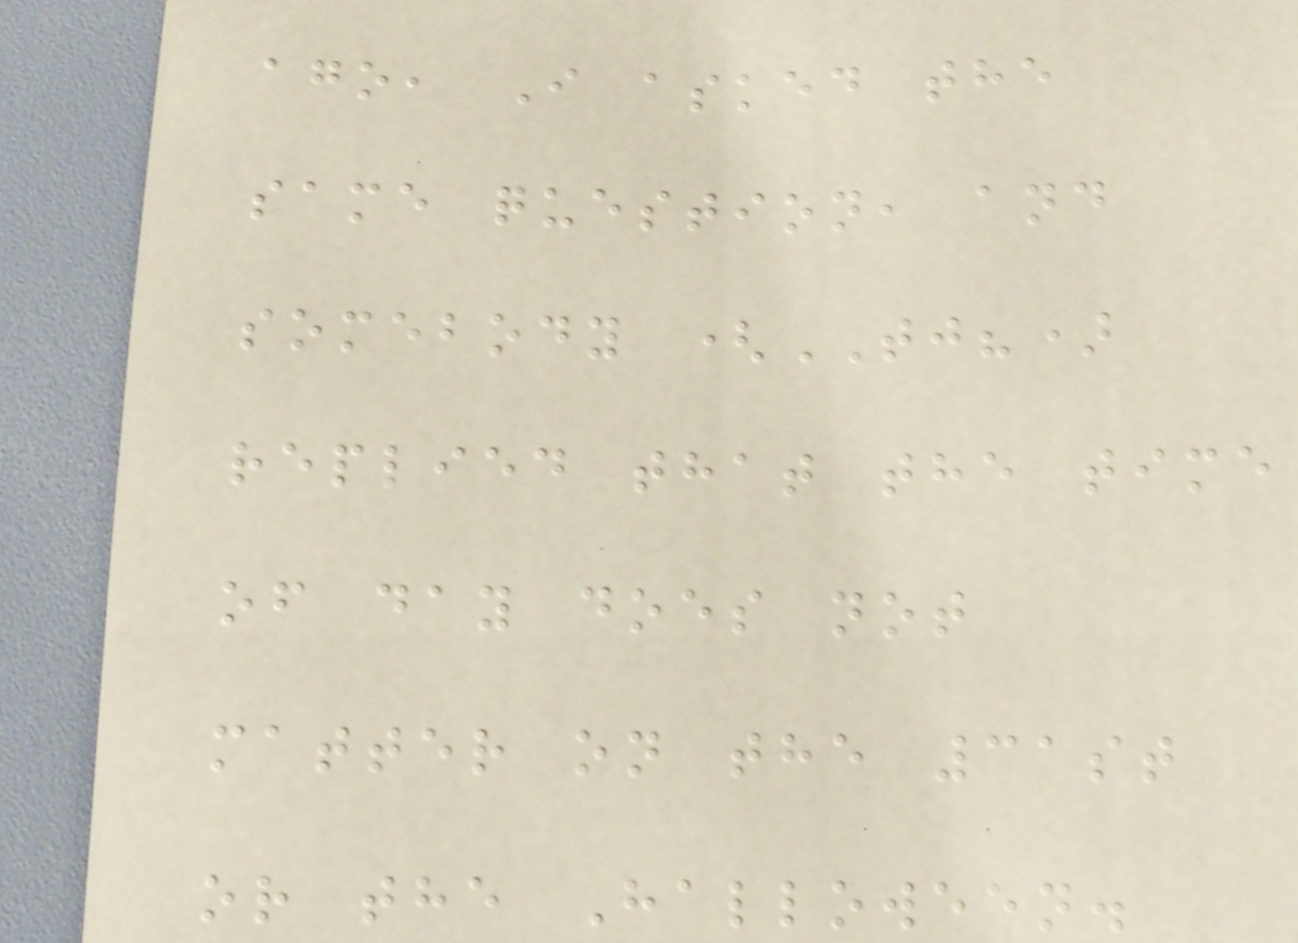ago, I asked the
same question, and
somebody (TJ?)
replied that the time
of day does not
matter on the 31st
or the Halloween.
